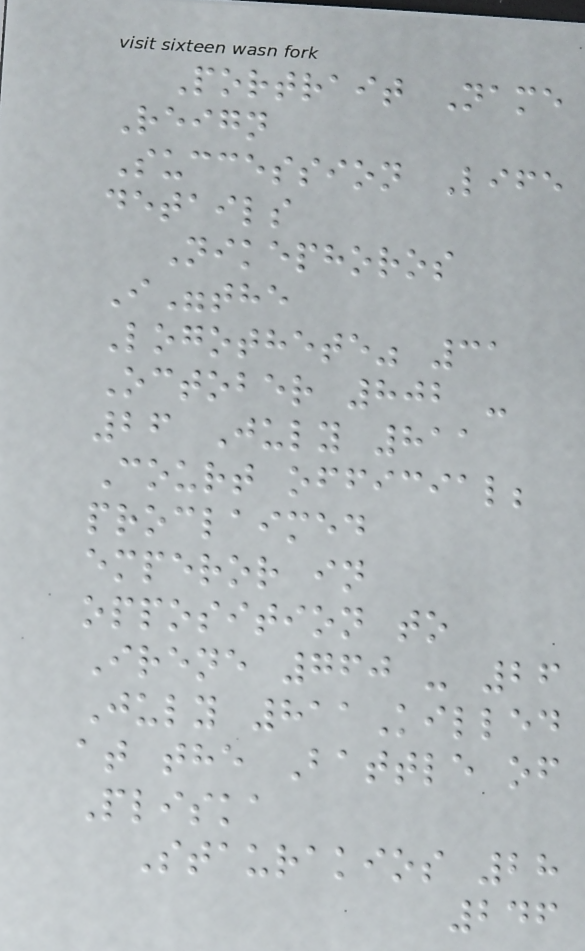Portrait Name
Reign
Succession Life
details
Nikephoros
I"the
Logothete" 31
October 802 -
26 July 811
Court official;
proclaimed
emperor in
opposition to
Irene 760 - 26
July 811Killed
at the Battle of
Pliska
Staurakios 28
246
